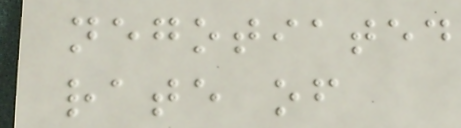negotiated
rate of
